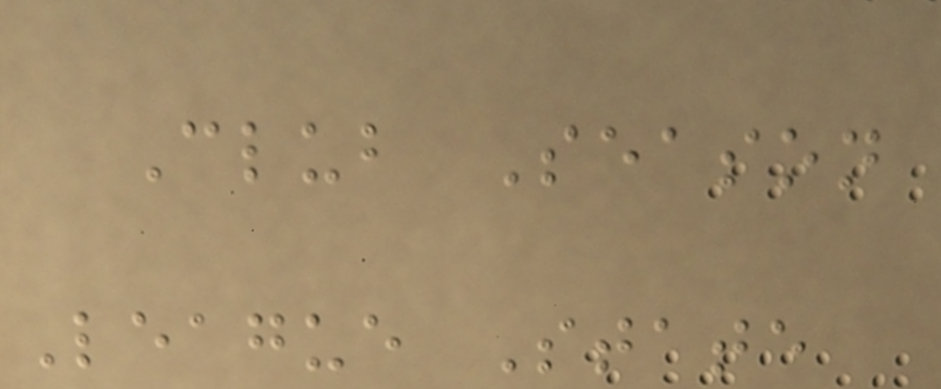Club Season
League State
